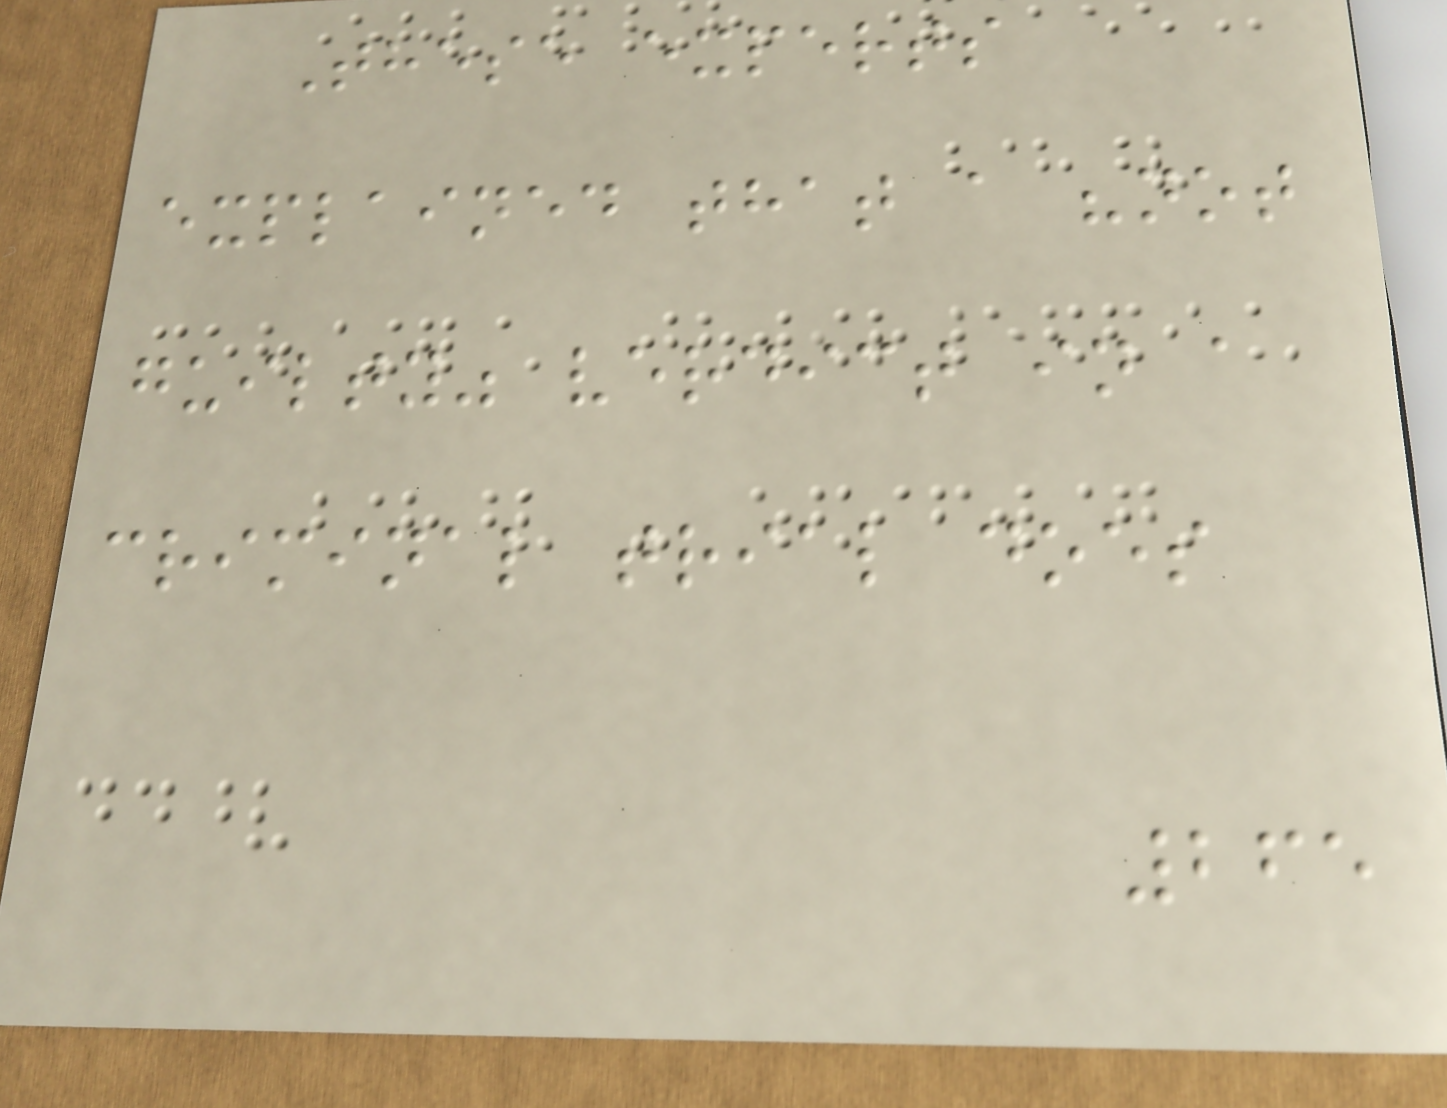These experts
explained that a "not
guilty" verdict in a
criminal trial does
265
